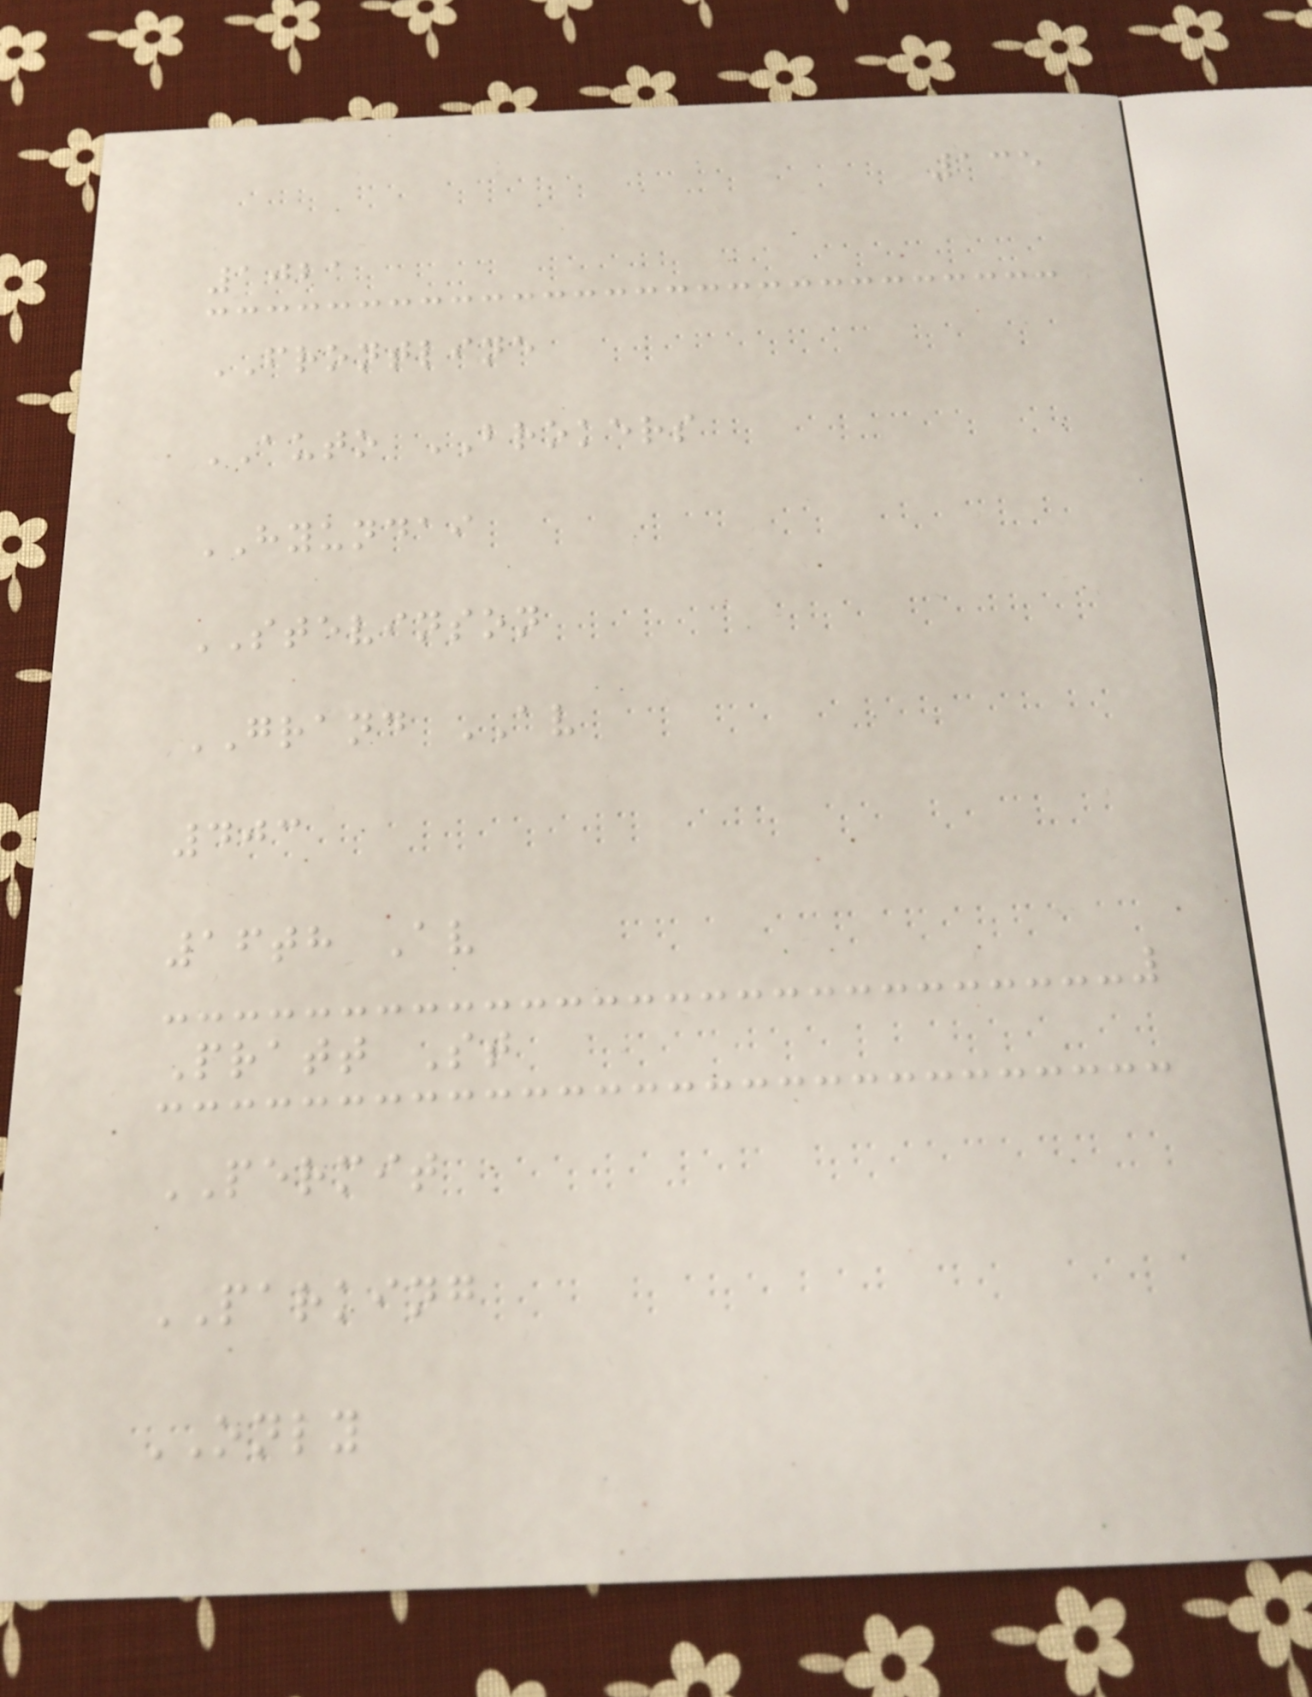135
1021
FRONTLINE
AUTO BROKERS
HYUNDAI
STEVINSON
GRAND AV
403
16th Av
Pratt St
PERMIT
PARKING
ONLY
